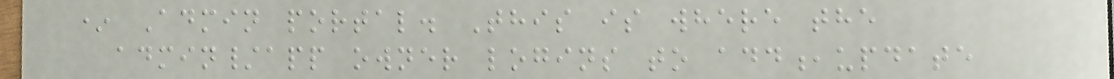* Admin portal. This is where the
admin/app owner logins to add,update
